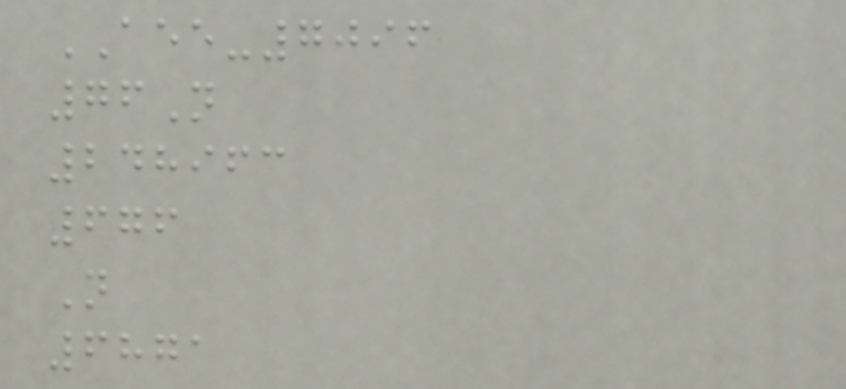AEE-7096
76N
248963
676
N
6871
